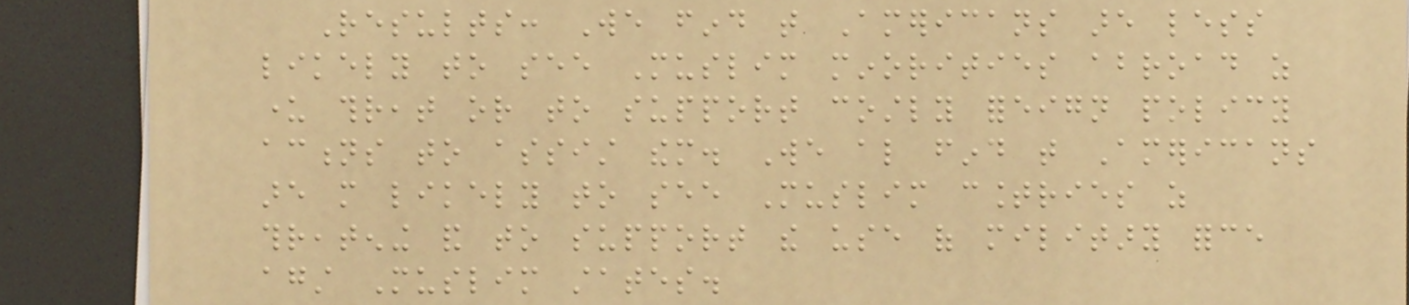Results: We find that Americans are less
likely to see Muslim minorities abroad as
under threat or to support costly foreign policy
actions to assist them. We also find that Americans
are more likely to see Muslim countries as
threatening and to support the use of military force
against Muslim states.
